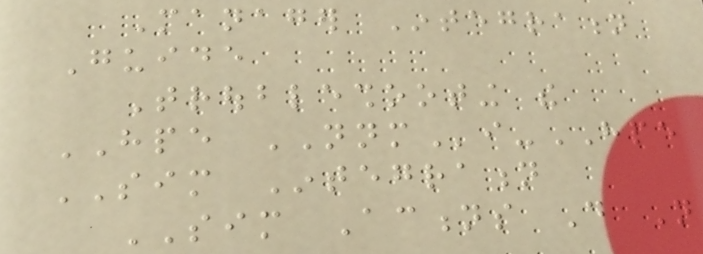Manager Integration
Guide
Troubleshooting the
HPE NNMi-HPE
SIM Integration
SIM Actions Do Not
